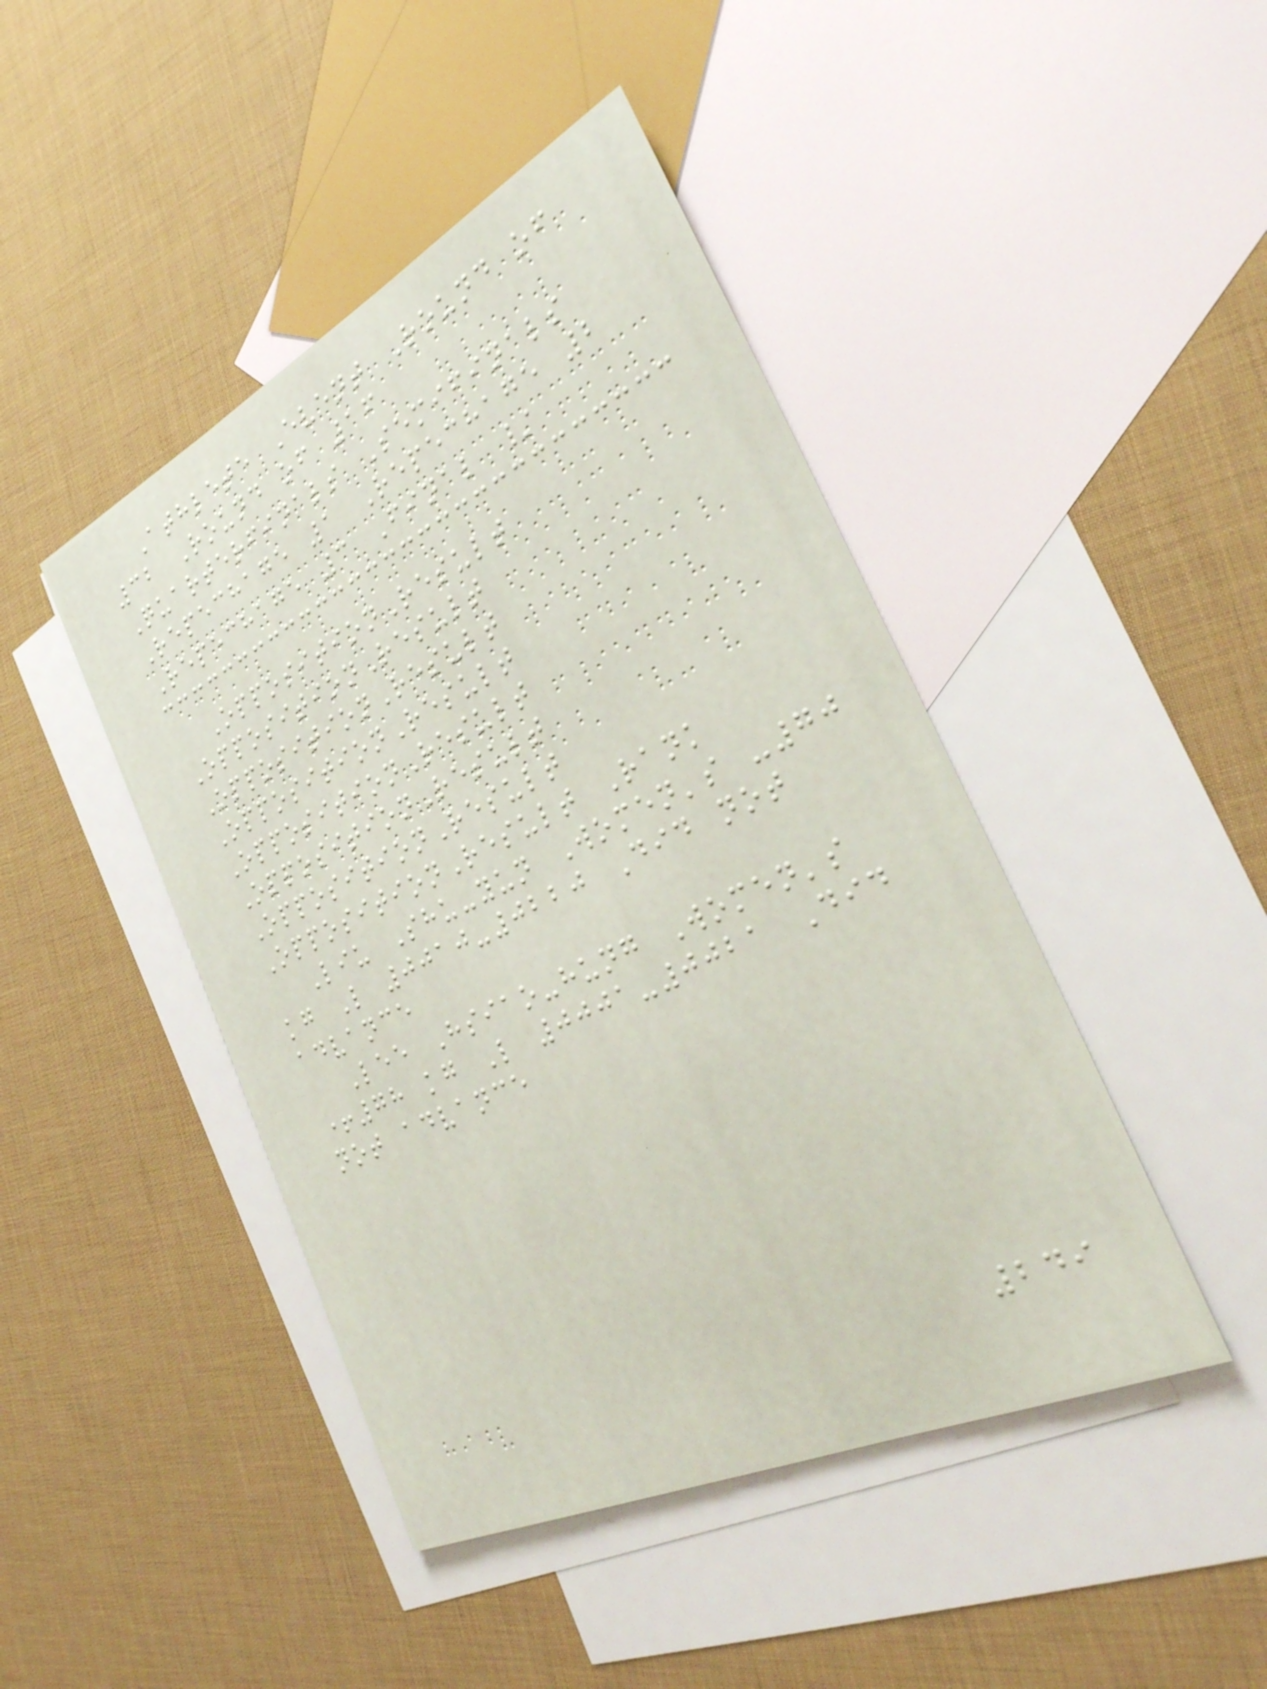Athlete Event Round of
32 Round of 16
Quarterfinals Semifinals
Repechage 1 Repechage 2
Repechage 3 Final /
OppositionResult
OppositionResult
OppositionResult
OppositionResult
OppositionResult
OppositionResult
OppositionResult
OppositionResult Rank
Liu Shu-yun Women's -70
kg L 0010-0220 Did not
advance
Lee Hsiao-hung Women's
+78 kg L 0001-0021 Did
not advance
249
